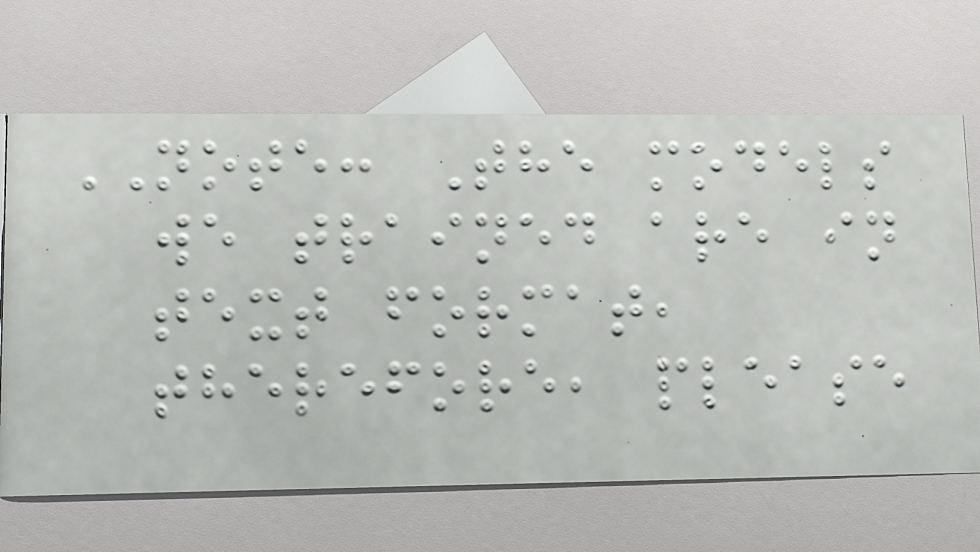NOTE: The models
we trained are in
text format,
therefore, please
